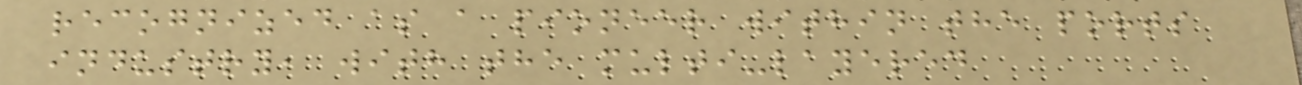recognized as a pioneer within the ports
industry, with the multi-layered
